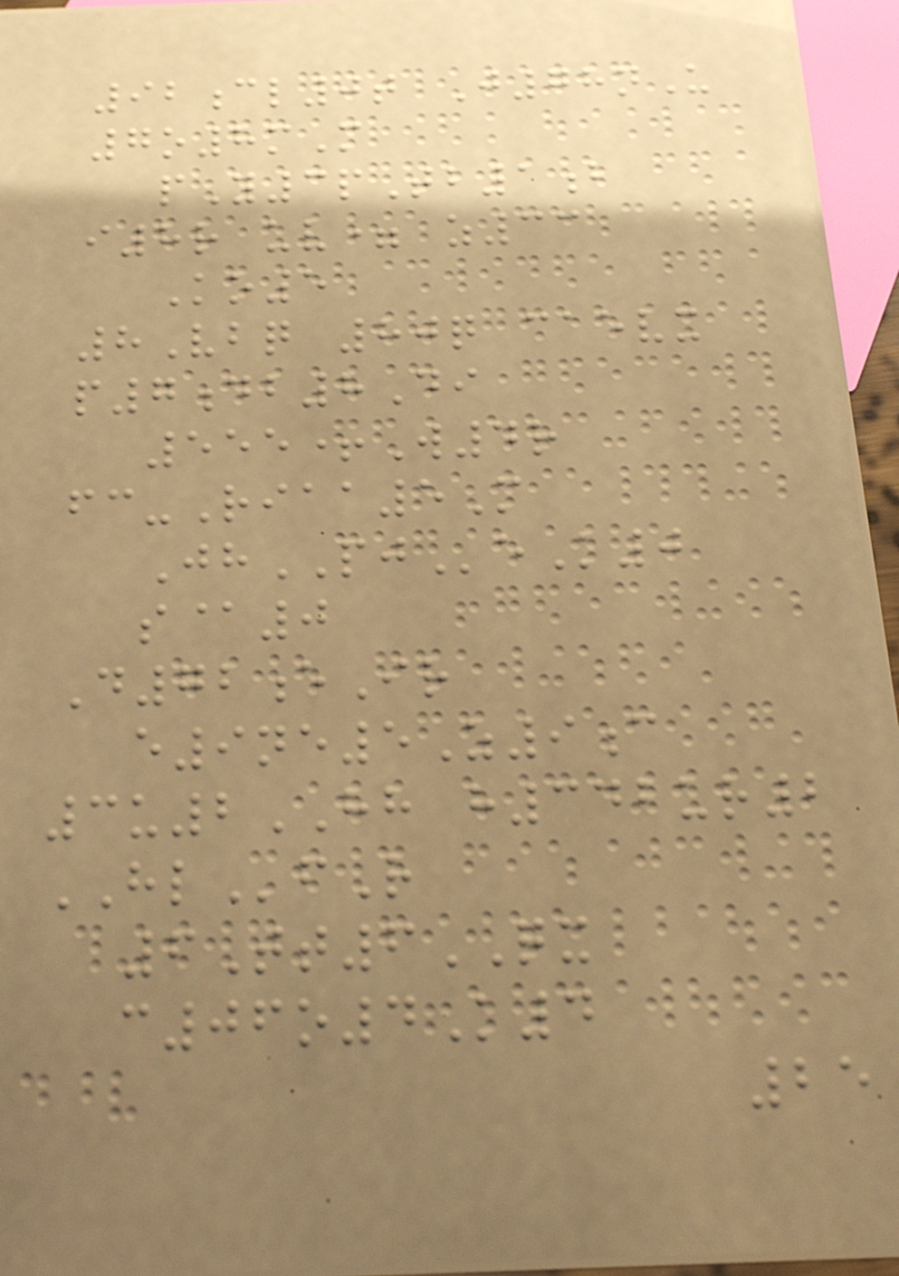92cl0t J78nU
7o8mM
pY3pTb1b
i8r uv= z33
Ko5
8Vbq 80q caevx
p7db8Di
555+W4r
fc-Riaa5M
JhPJeK0
s@0
D72eIr
e9ne5Z9c
3u2HH h342ur2
HLfR
6Tt6QX
c06o4K4
25
